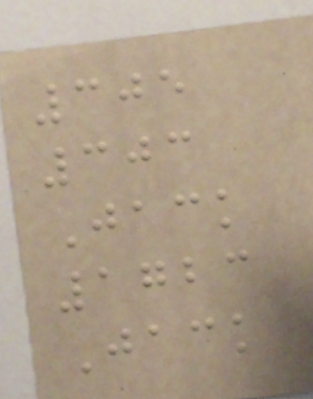305
303
Jack
1723
Jack
